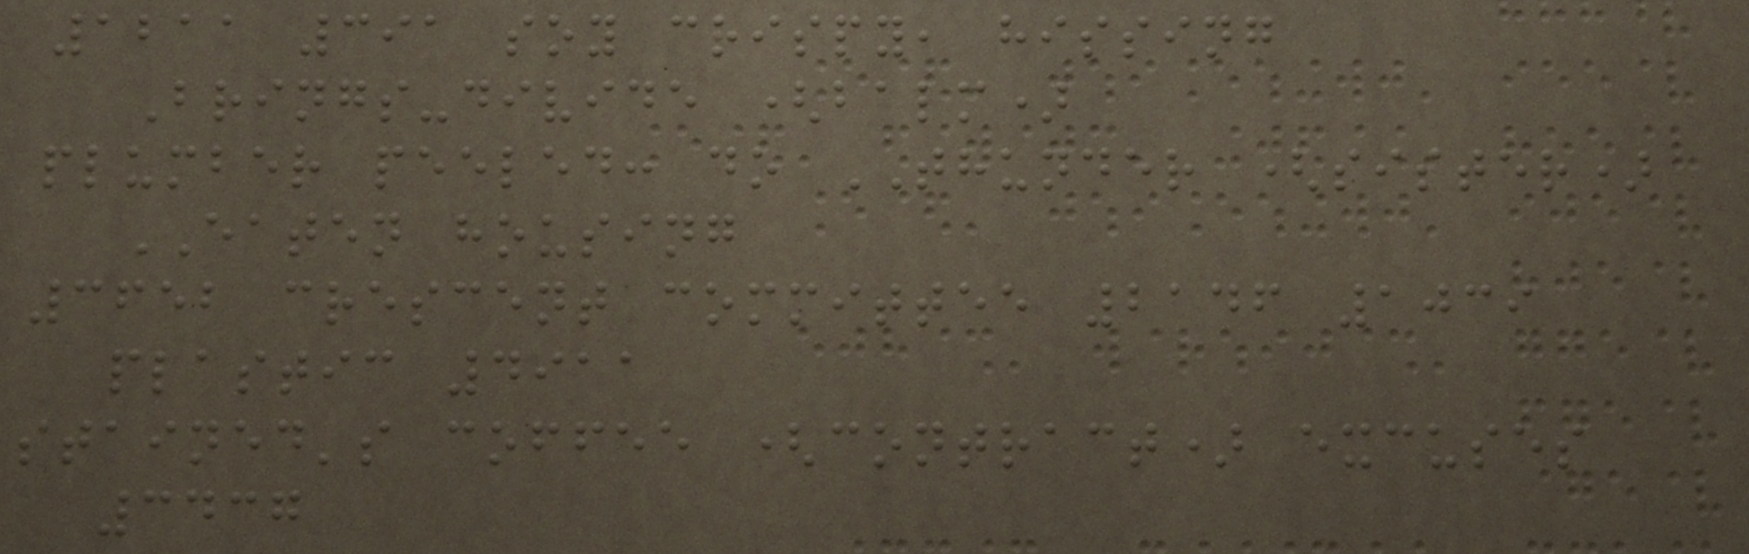1211 391 soy crispy, hissing
Brings-divide (balm)
plumber peeled: do THUNDER (sister)
EATEN housing
3652 crescent committee 2146 1039
plastic 4911
stained's coffee (contract) excuses
3437
